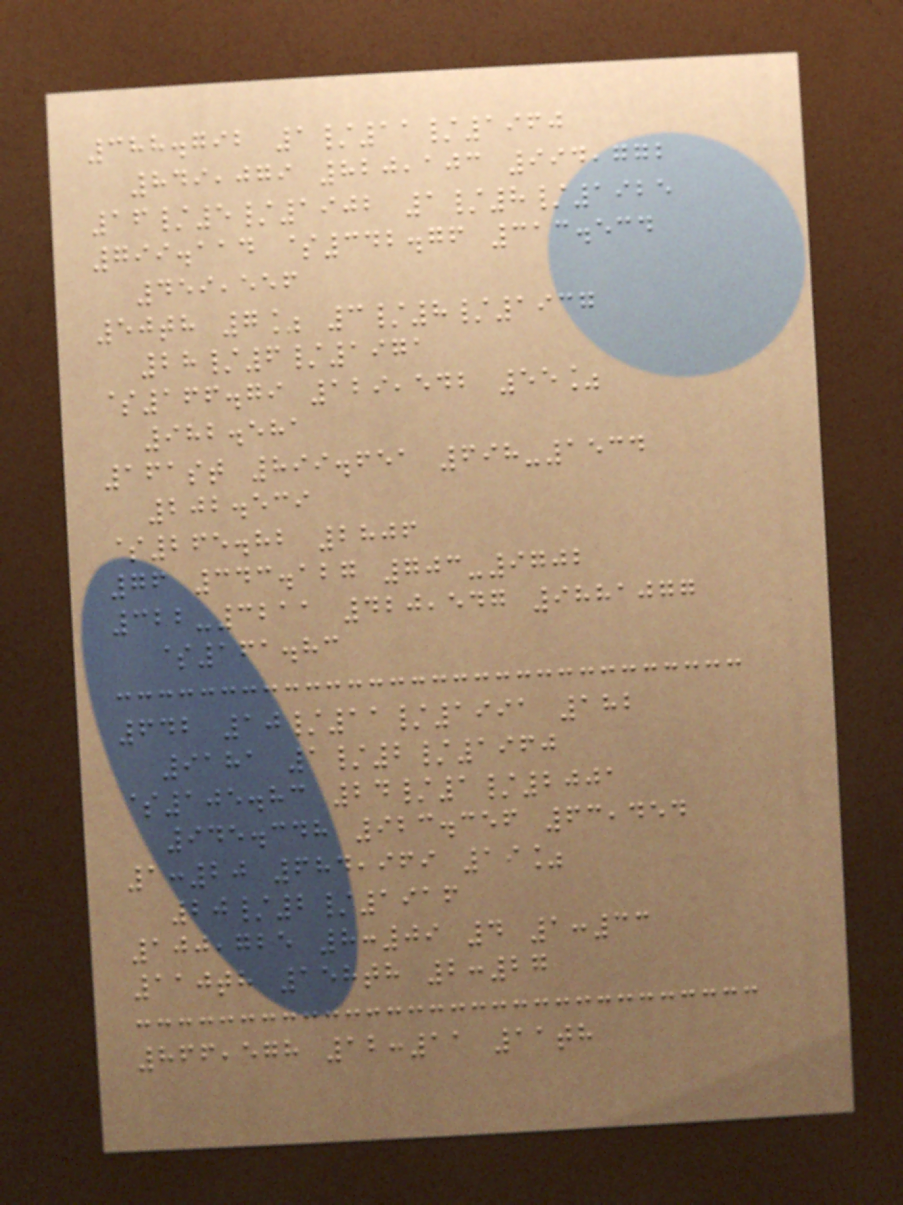388.792 1/11/1960
849,079 820,103 994,772
16/5/1902 1/8/1925
799.114 $342.76 313.534
459,556
50th 7% 3/8/1937
28/6/1971
$166.79 129,542 55%
982.581
161st 899.651 698-1534
202.539
$265.82 2806
76 343.127 703-9702
322-3211 420,547 9881077
$161.83
642 10/11/1991 182
9181 1/2/1960
$105.83 24/1/2001
945.348 923.356 63,454
1:20 684,969 19%
20/2/1916
100,725 8:09 4 1:33
110th 158th 2:27
866,578 12:11 11th
